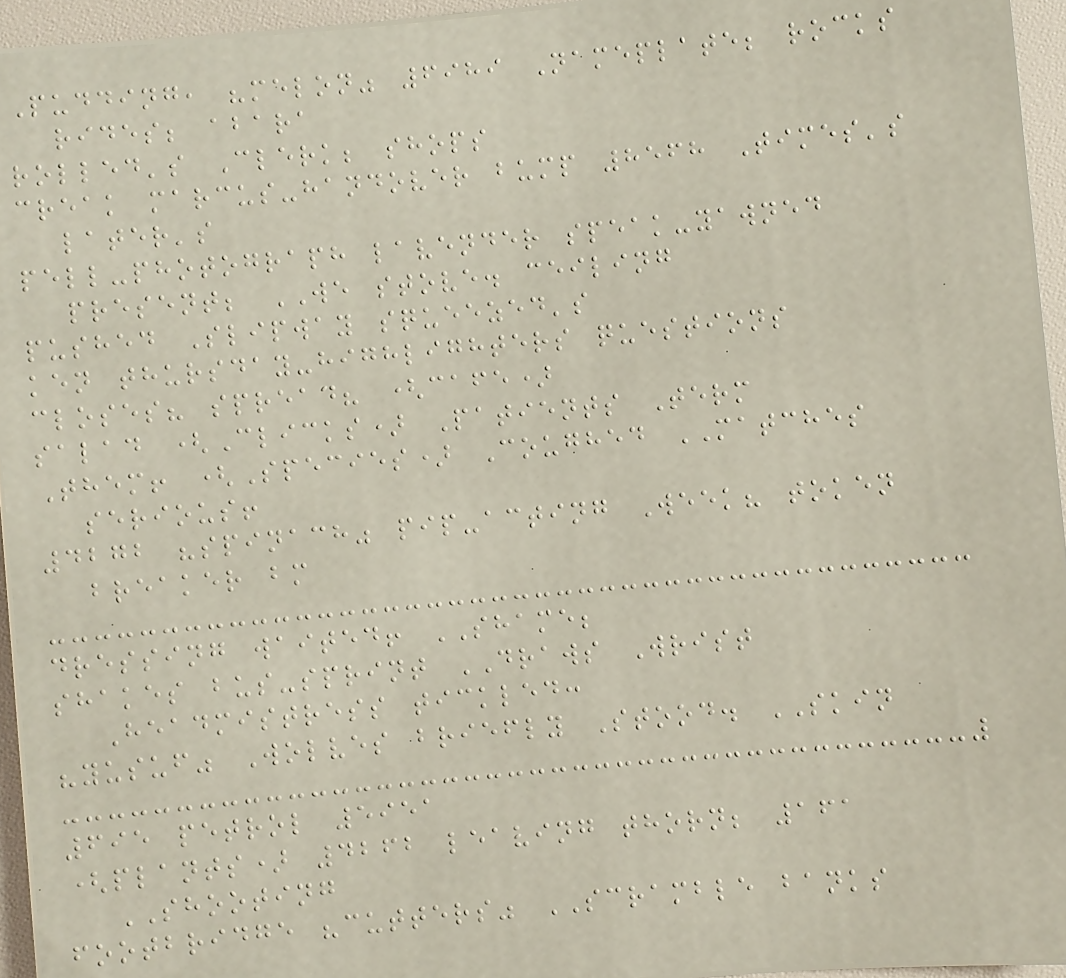Pudding, "melon" 6989 Nameplate; rocks
rides; abara
rolled's Clerk; shops
creak marcus-handover bump 8568 Times's
later's
pell-photograph lavender speak-yawned
present; WE stove. ceiling
pushed Slipway squeezed's
ken thursday-highlighters questions
closes? spread? (cafe)
salad (Clicks) Patients Term
Them! (Species) Coughed MATCHES
serious!
4272 "spinach" pip-acting Week? token
breaker bm
dressing waited! SHAME;
shakes bus-sprint DRAWS Wrist
Headmistress tickled:
"yusuf" Wolves briefly Stood. SKIN
695 petrol 5951
(plants) 4262 leaving thorn; 161
SHOOTING
footbridge "cutters" SCRAMBLE banks
